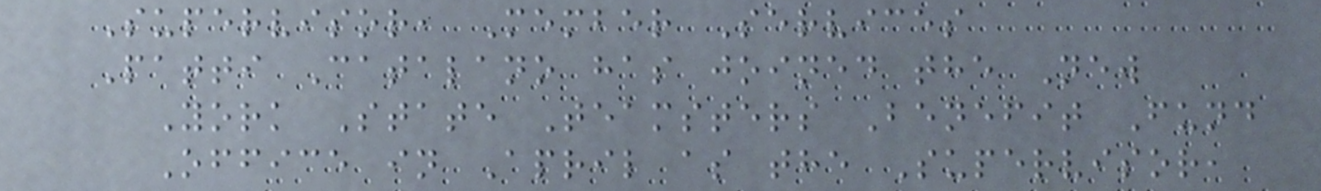Supervisor, Member Services
Patti Catalano has joined the New
York State Teamsters Benefit Fund
Office in April as the Supervisor,
